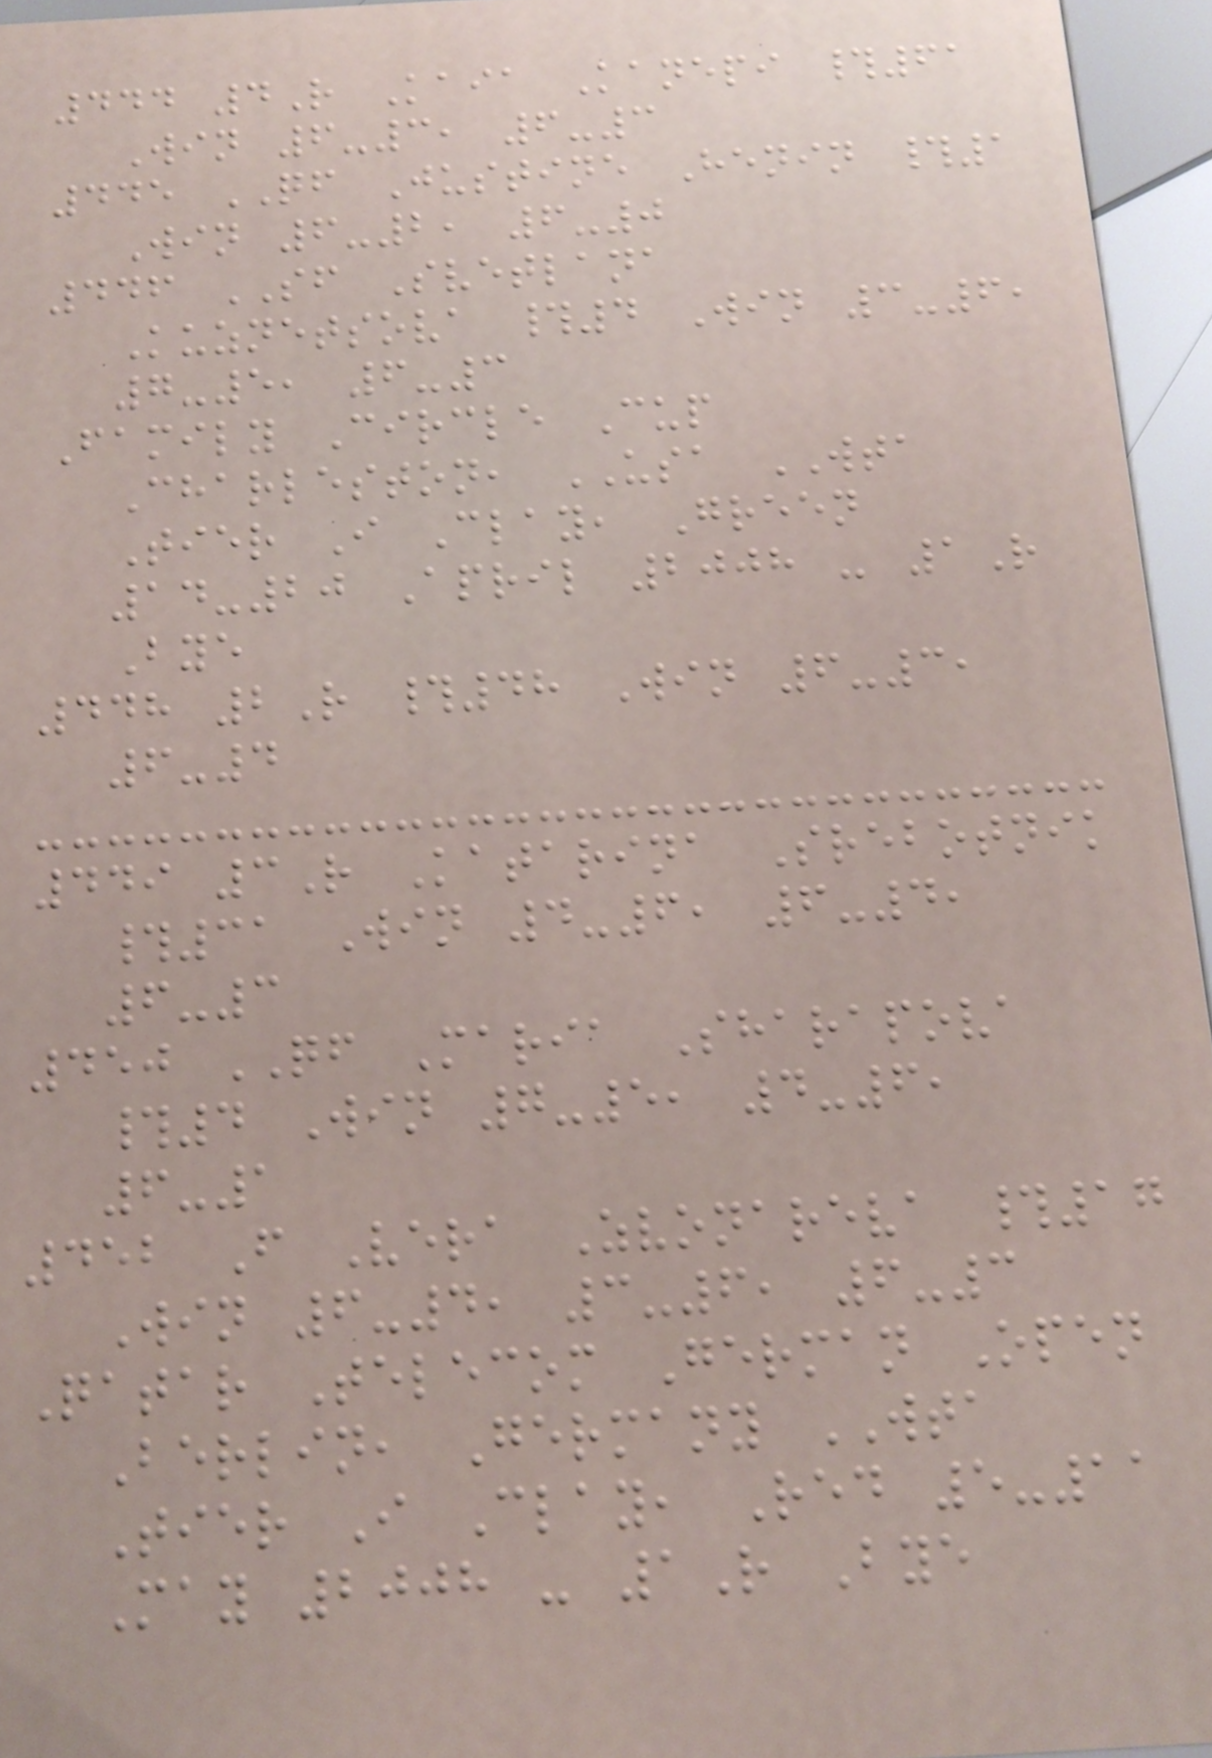444 4R Kaia Kanepi #61
Win 6-3, 6-3
445 QF Justine Henin #1
Win 6-2, 6-0
446 SF Svetlana
Kuznetsova #4 Win 3-6,
7-5, 6-3
Family Circle Cup
Charleston, USA WTA
Tier I Clay, Green
14-20 April 2008 - 1R
Bye
448 2R #48 Win 6-3,
6-4
449 3R Katarina Srebotnik
#31 Win 4-6, 6-4,
6-3
450 QF Maria Sharapova
#4 Win 7-5, 4-6,
6-1
452 F Vera Zvonareva #17
Win 6-4, 3-6, 6-3
Qatar Telecom German Open
Berlin, Germany WTA
Tier I Clay, Red 5-11
May 2008 - 1R Bye
